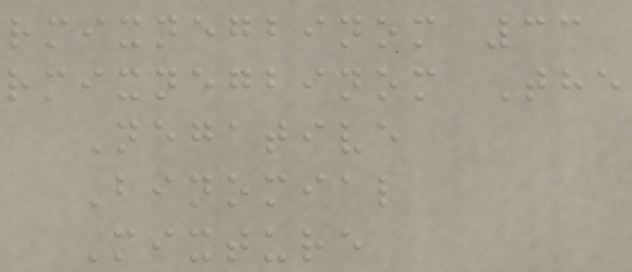rmixnegbinom 33
rmixnegbinom The
Negative
Binomial
Mixture
